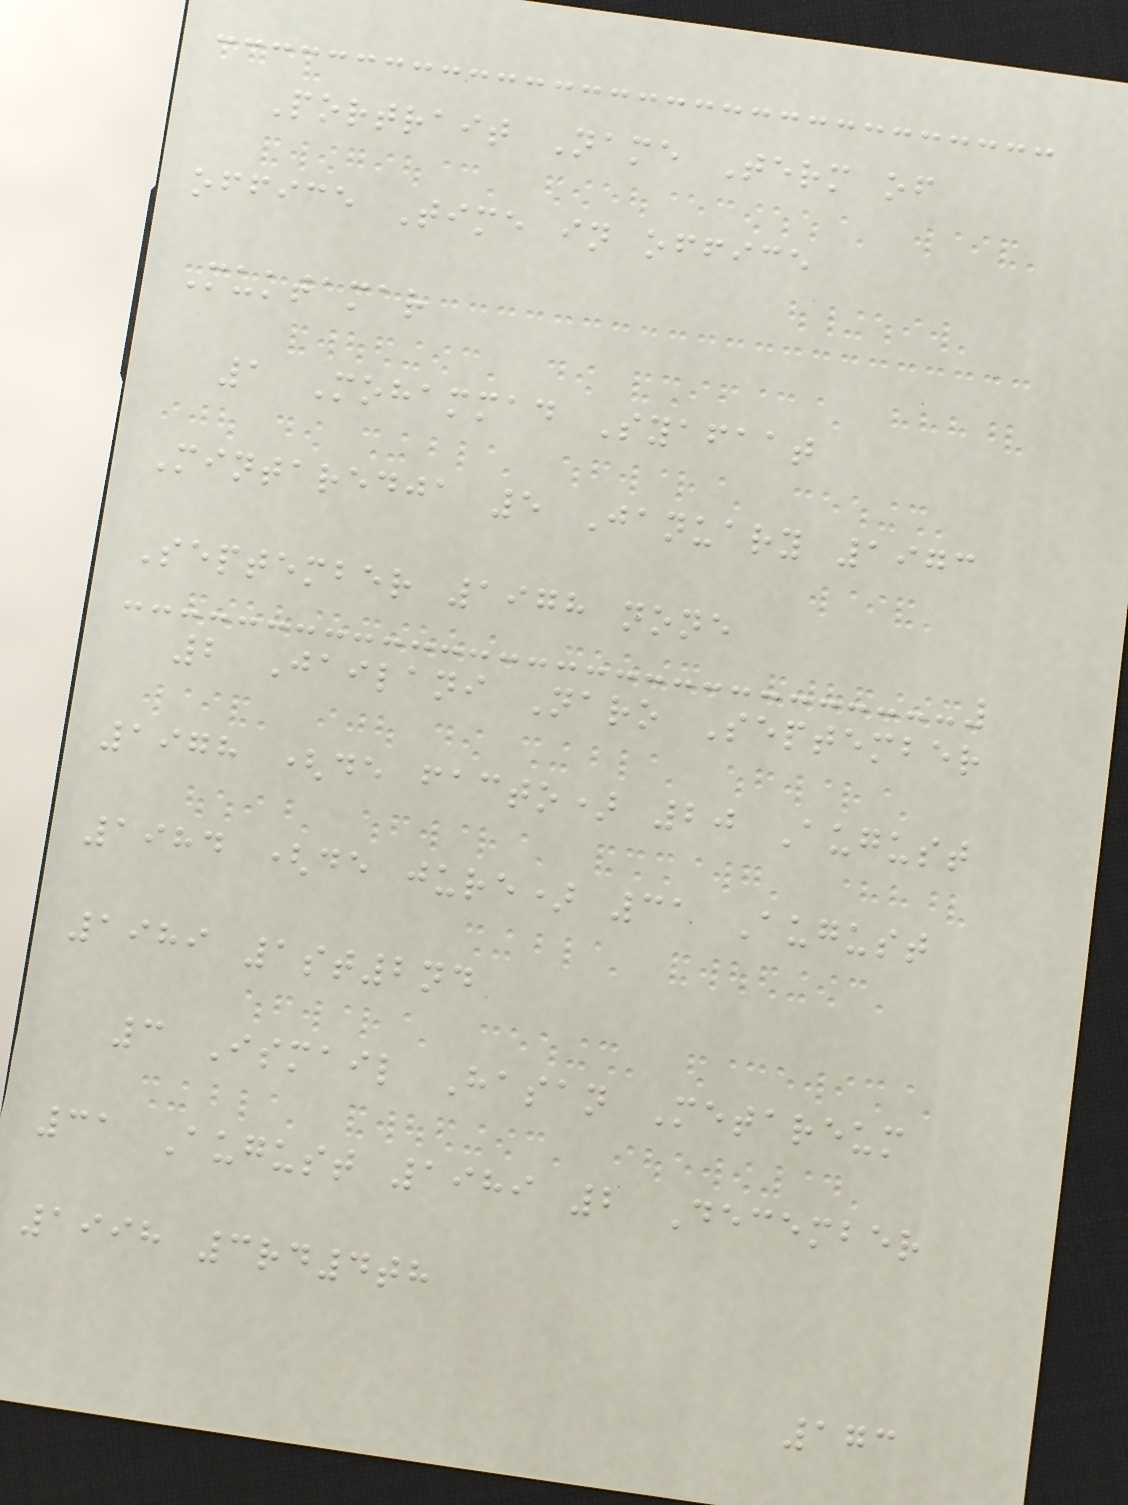Portrait Name Term of
office Time in office
Muktamar
1 Mohammad Syafaat
Mintaredja 5 January 1973
September 1978 none
2 Jailani Naro September
1978 (de facto) 20 August
1984 (de jure) 31 August
1989 1st2nd
3 Ismail Hasan Metareum
31 August 1989 2 December
1998 3rd4th
173
